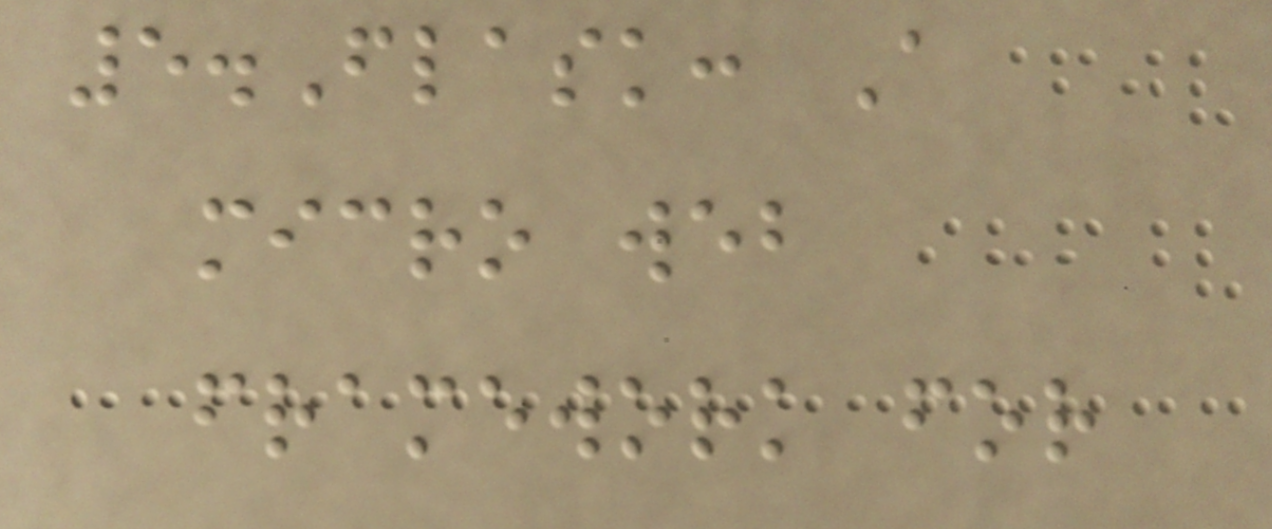5.Flask: A
micro web
framework for
